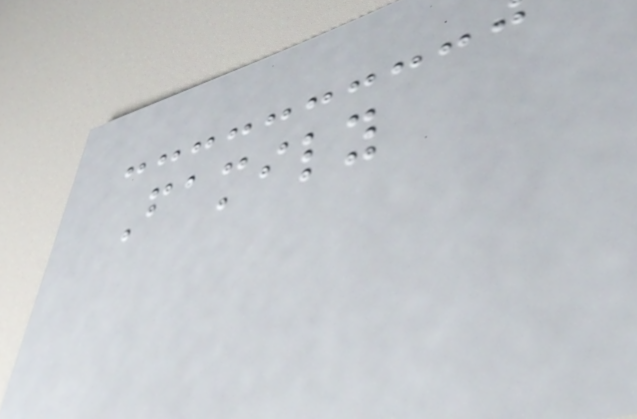Family
